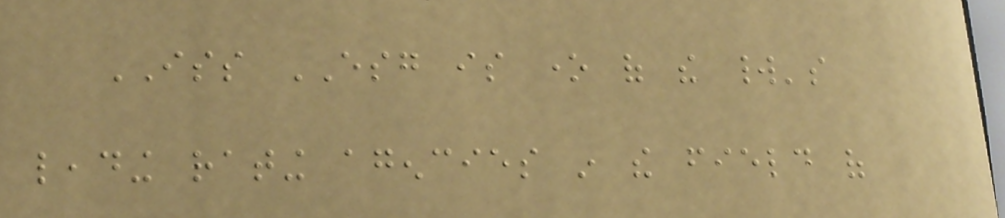ISS ESG is one of the world's
leading rating agencies in the field of
